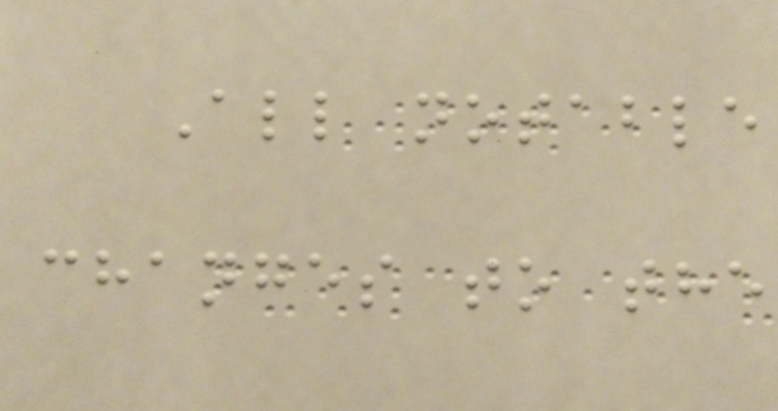All notable
changes to the
